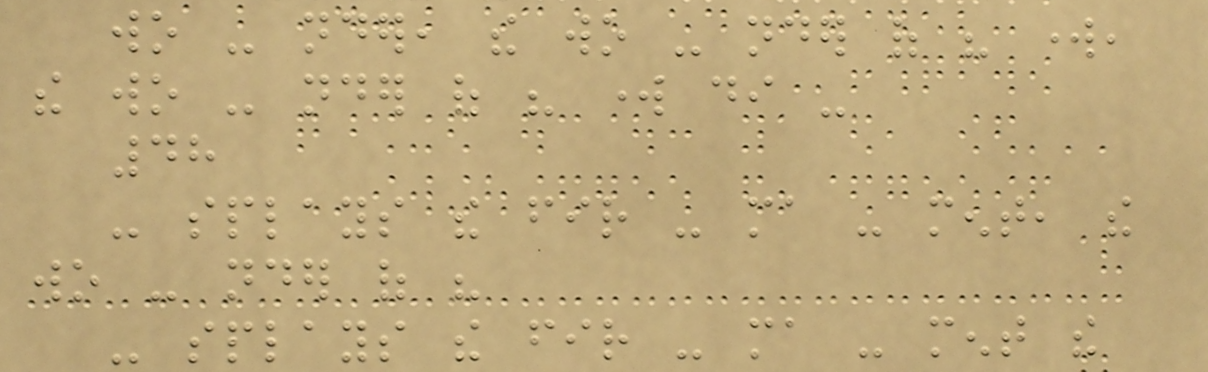wo - nder, the wo - nder of his work,
the wo - nder of his work di -
48
- splays the fir - ma - ment, the
wo - nder of his
- splays the fir - ma - ment the
